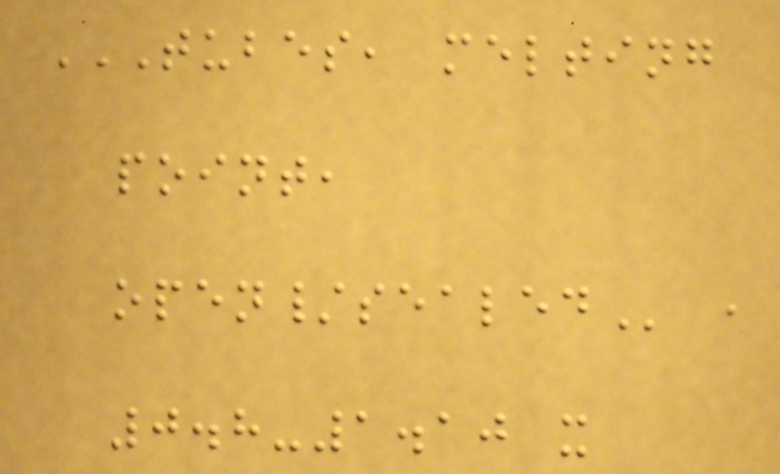TUBES, MELTING
POINT,
OPEN/SEALED ,
0.8-1.10 x
